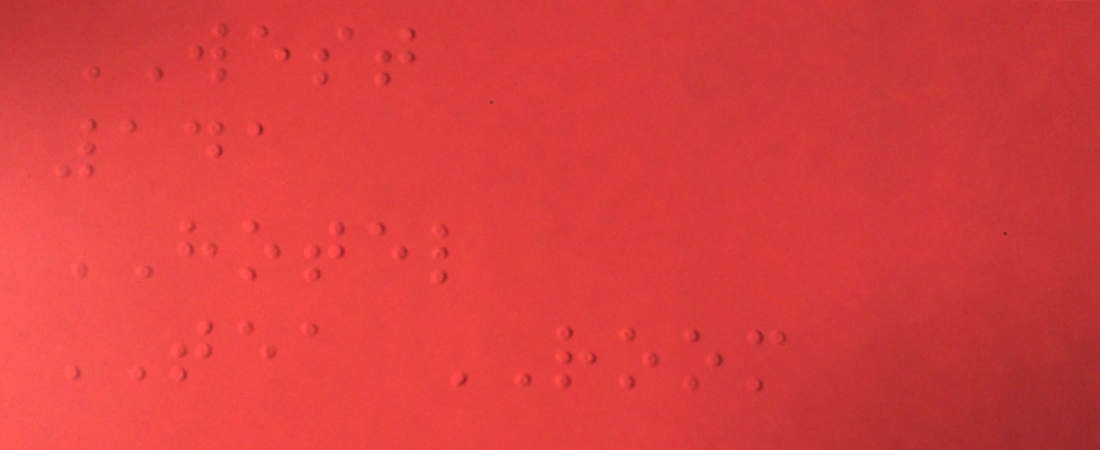WEST
141
HOTEL
TEA ROOM
